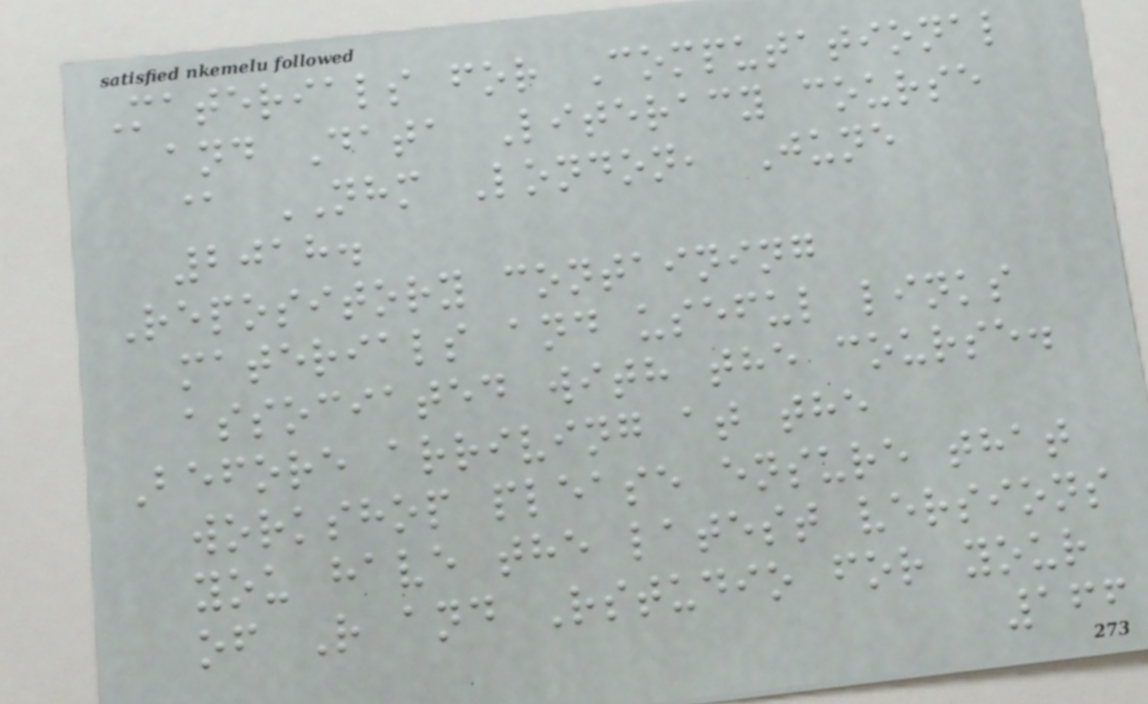Materials for Computational
and Data Literacy course
@ NHM London, June
2018.
Repository containing
materials and useful links
associated with the course.
Before arriving at the
workshop please ensure that
you have the latest versions
of R and Rstudio for your
166
